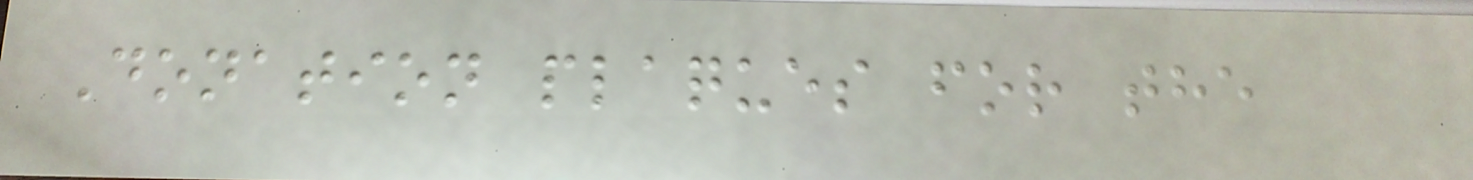Donation plaques for the
